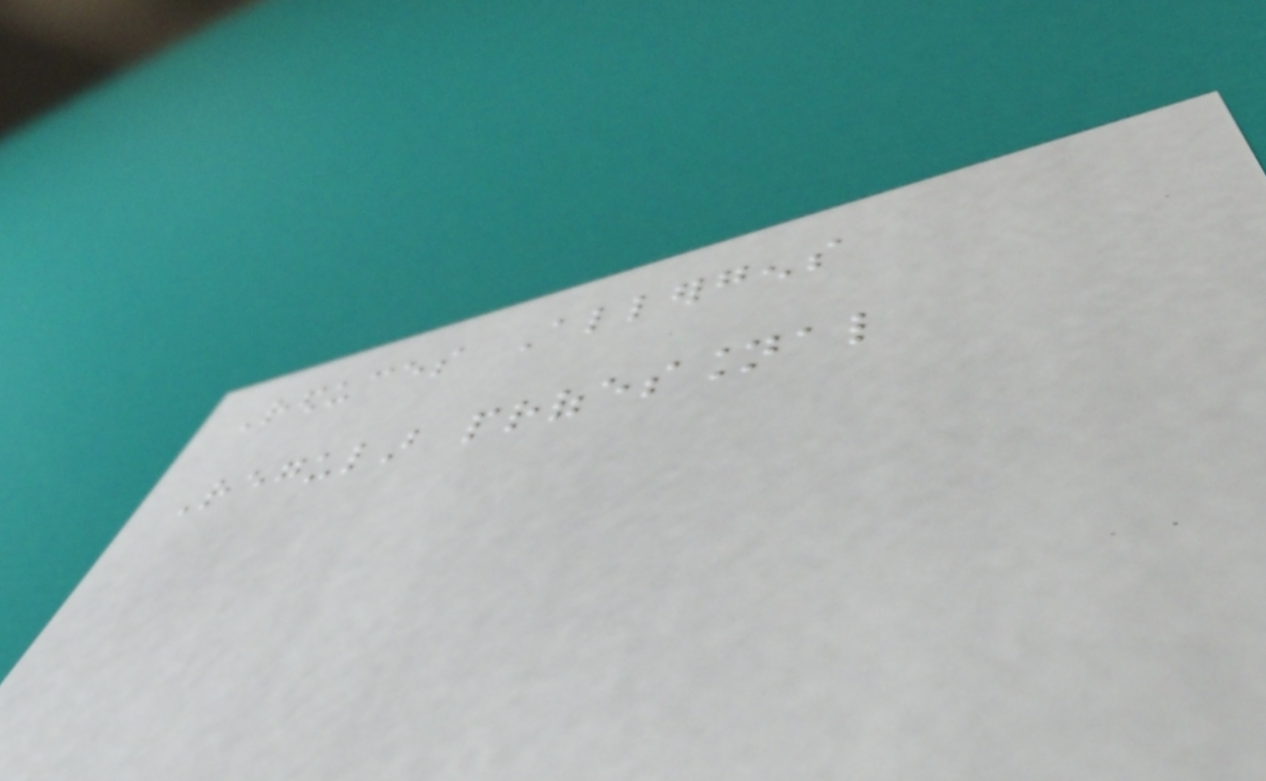Reduces Allergens
Regular professional
